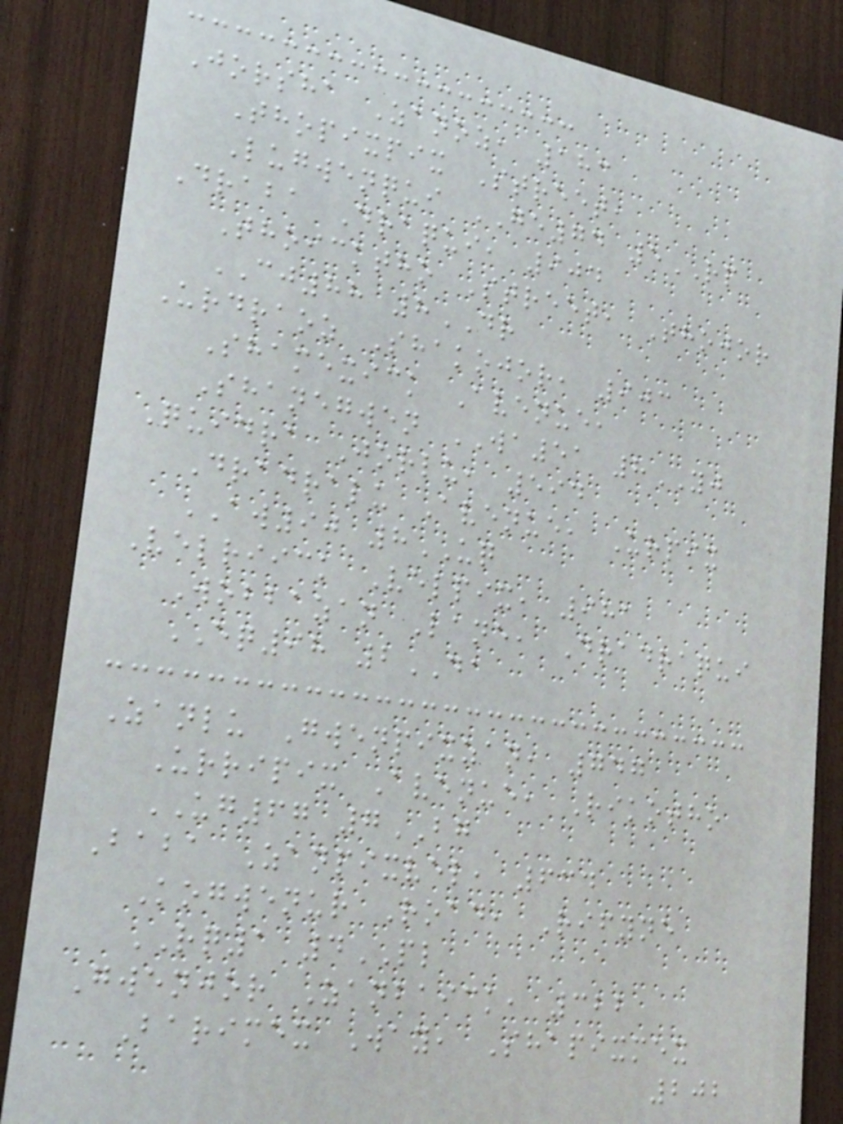Jorsha Zanoz, 183
Thopixpix Street,
Lugwenqui GE74 5RP
Draba Draqui, 904
Thoicktho Street, Thojor
CJ88 8DR
Urdraoz Shakojor, 903
Shamexick Avenue,
Shanegwen WA51 8YJ
Quidra Jorlu, 594
Dradralu Avenue, Urpix
AW90 8UQ
Velriick Velpix, 981
Wobbazan Lane, Dradraqui
EQ98 2DA
Zanlu Gwenpixzan, 747
Urripix Avenue, Rikotho
UG67 7BG
Baba Zanpixvel, 634
Kogwenur Road, Rifyne
RQ1 4PL
Gwenjor Zanbaick, 322
Barimex Way, Shapixmex
202
